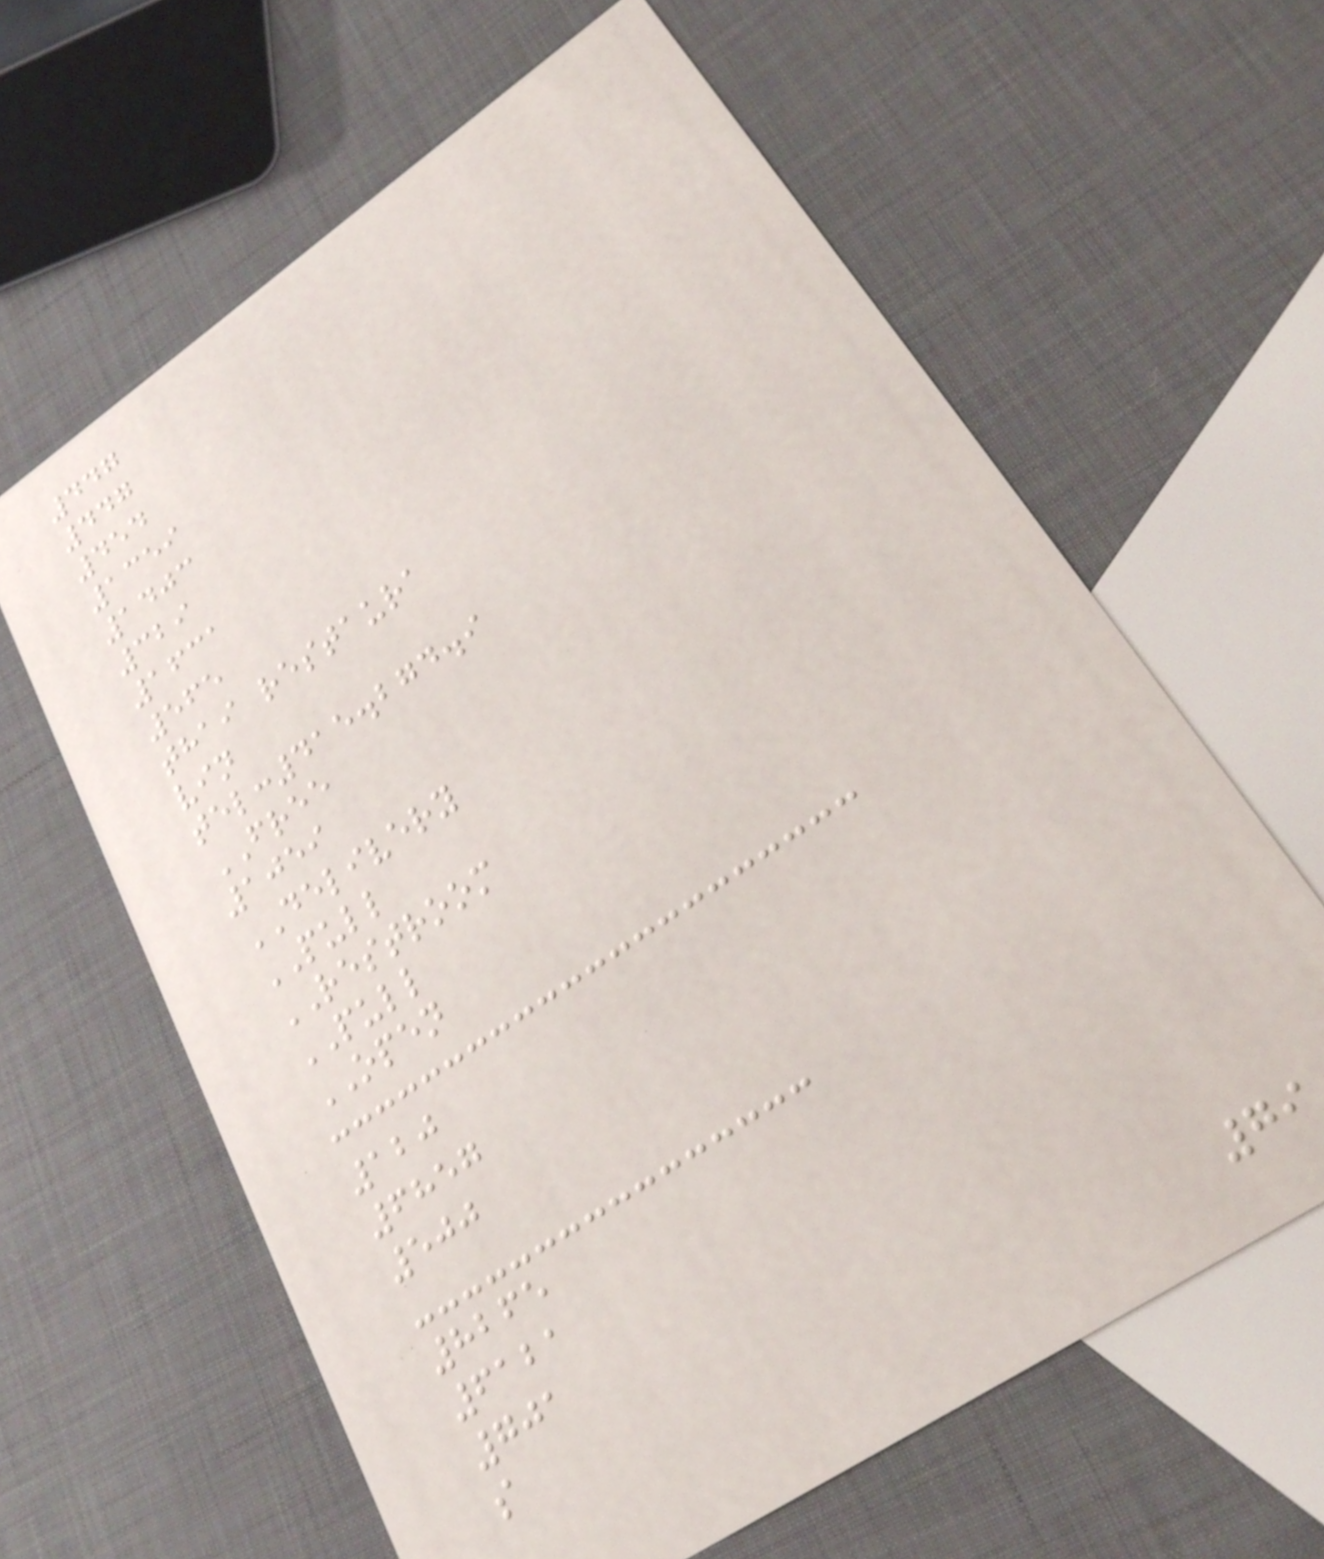447
447
454
1359
1403
329
1631
565
thai restaura
vin
tel:415.274.9
FREE
1059
DELIVERY
PULL
RESTROOM
PULL
OPEN
120
6857
500
8265
6121
701
s
79
